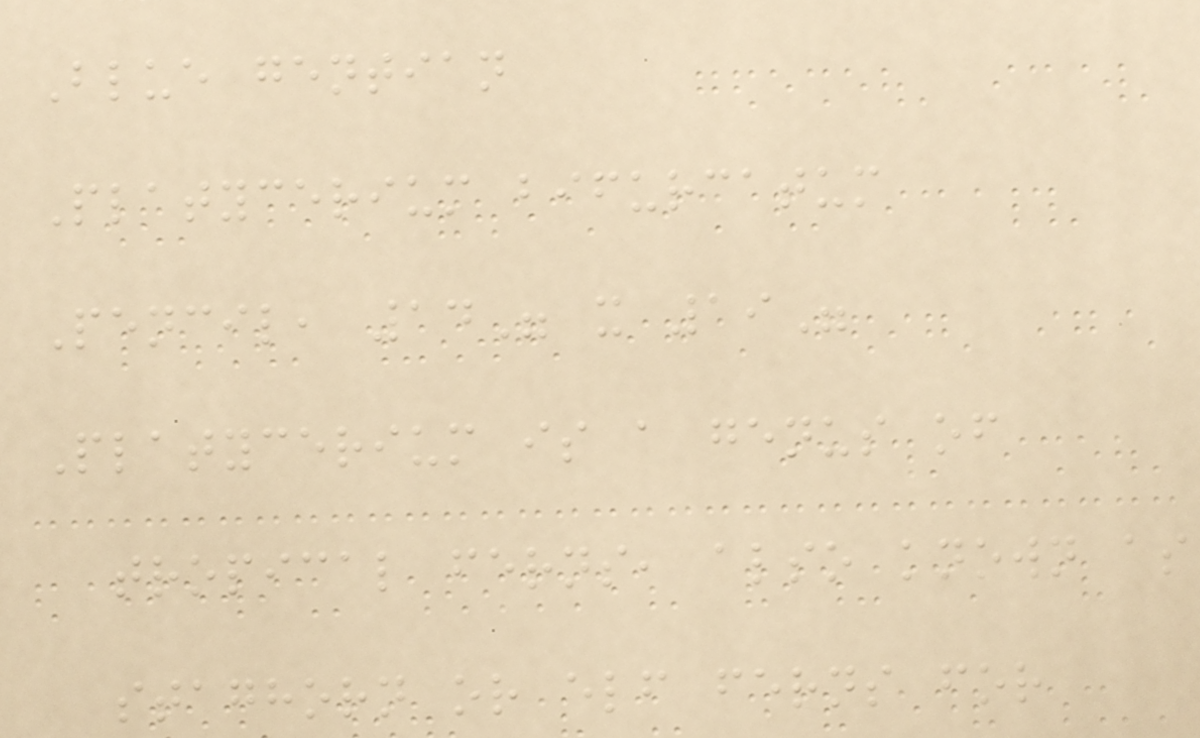Blue gentian
Platycerium bifurcatum
Pencil, 14" x 19"
Platycerium is a genus of
tropical ferns, also known as
staghorn or elf ferns for
